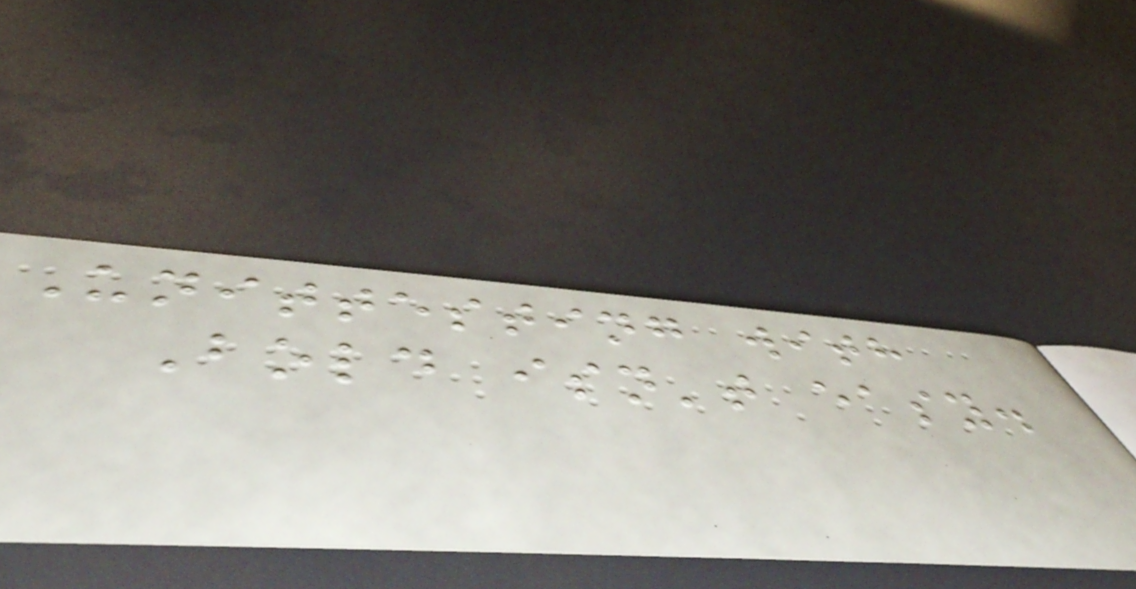Unittesting with
Bold isn't easy.
